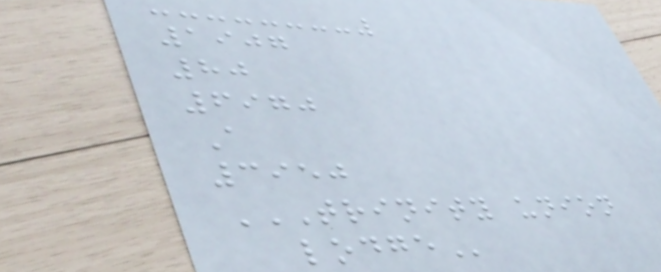1907
80
6970
A
3950
TRINITY UNION
LODGE
